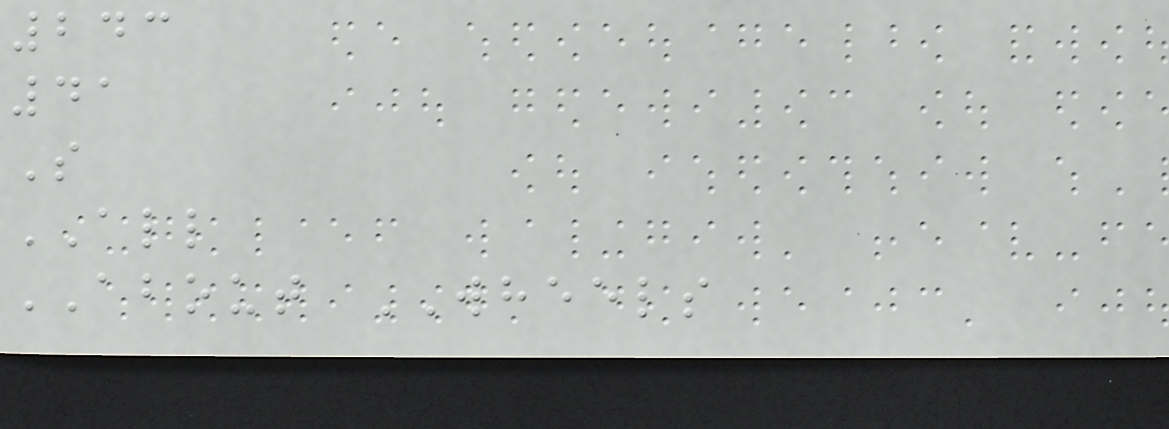243
41
S
ALL
ABOUT WHEELS
